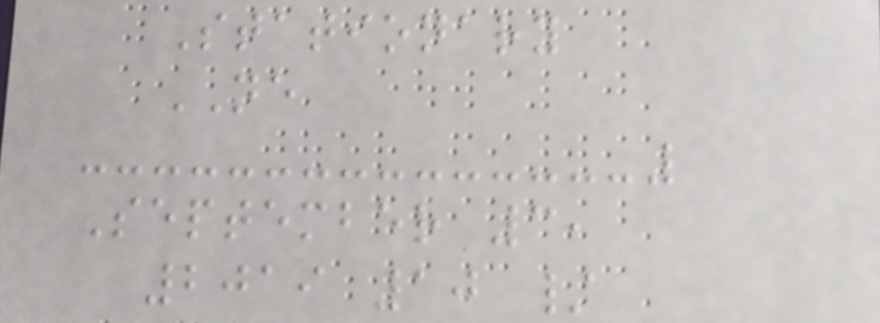Stationary
NE
September 3,
2019 10 /
